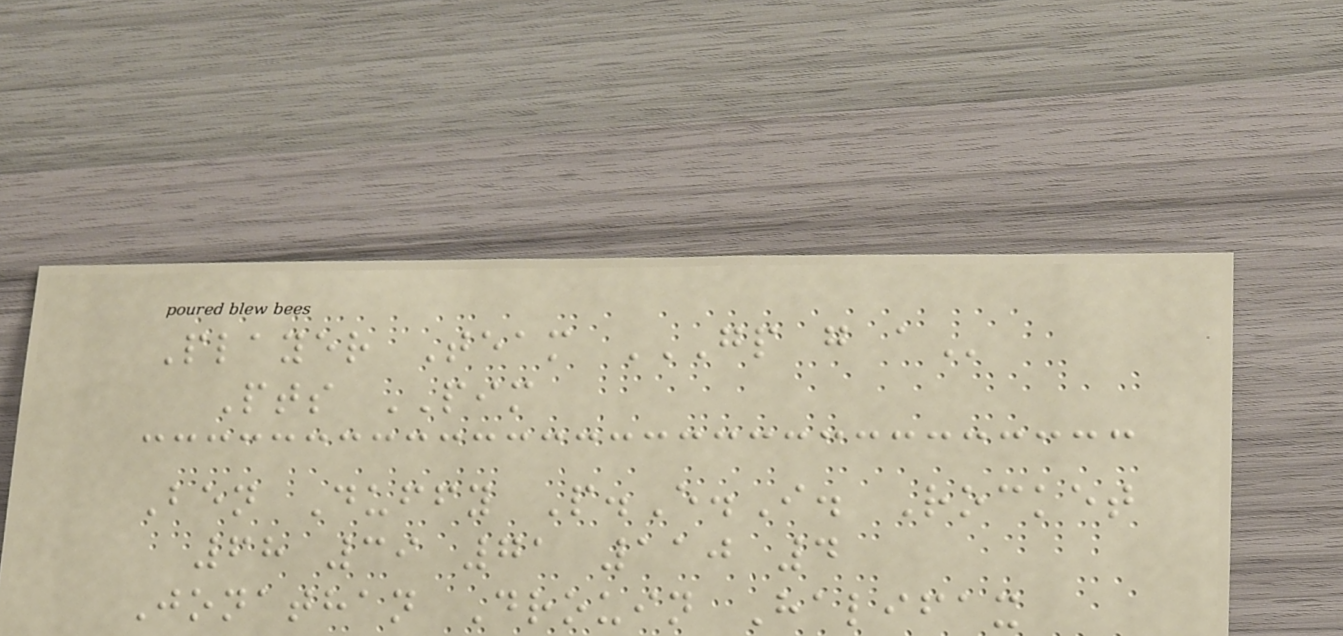Player Team GP G A
Pts PIM
Ben Duffy P.E.I. Rocket
68 39 71 110 4
Jonathan Drouin Halifax
